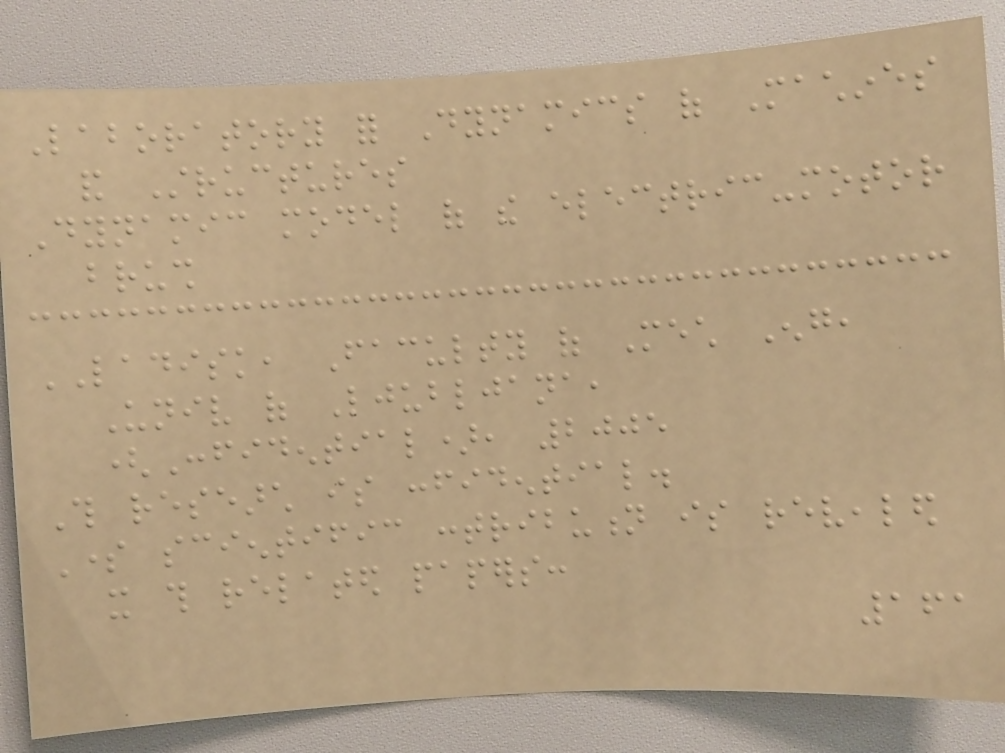Laboratory for Dynamics of Machines
and Structures
Dynamic model of the electric-motor
brush
LADISK, Faculty of Mech Eng,
Univ of Ljubljana,
(Confidential), 2005
This research is confidential.
Some scientific contribution is revealed
it this related papers:
161
